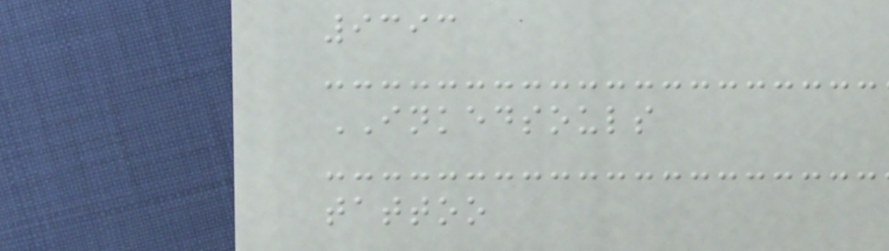9393
INKEDSOULS
tattoo
